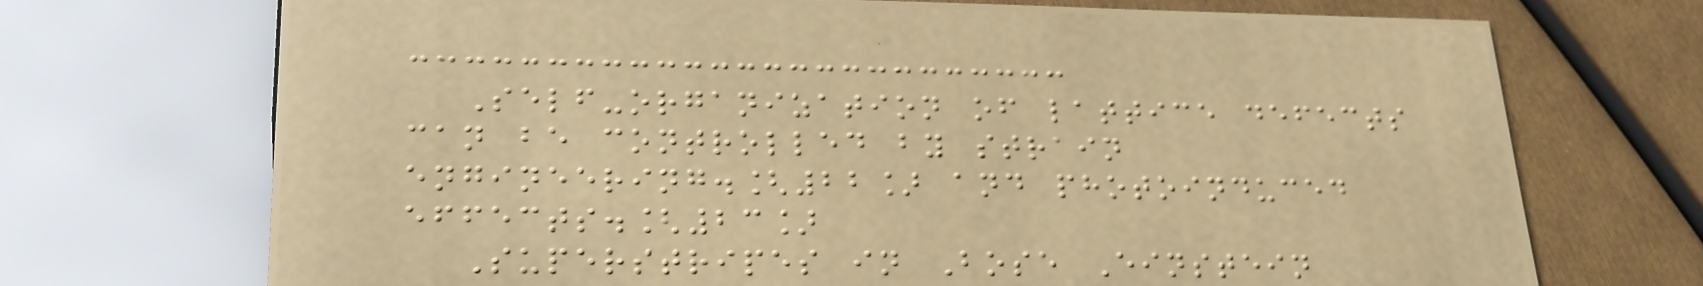Self-organization of lattice defects
can be controlled by strain
engineering.[22] and photoinduced
effects.[23]
Superstripes in Bose Einstein
